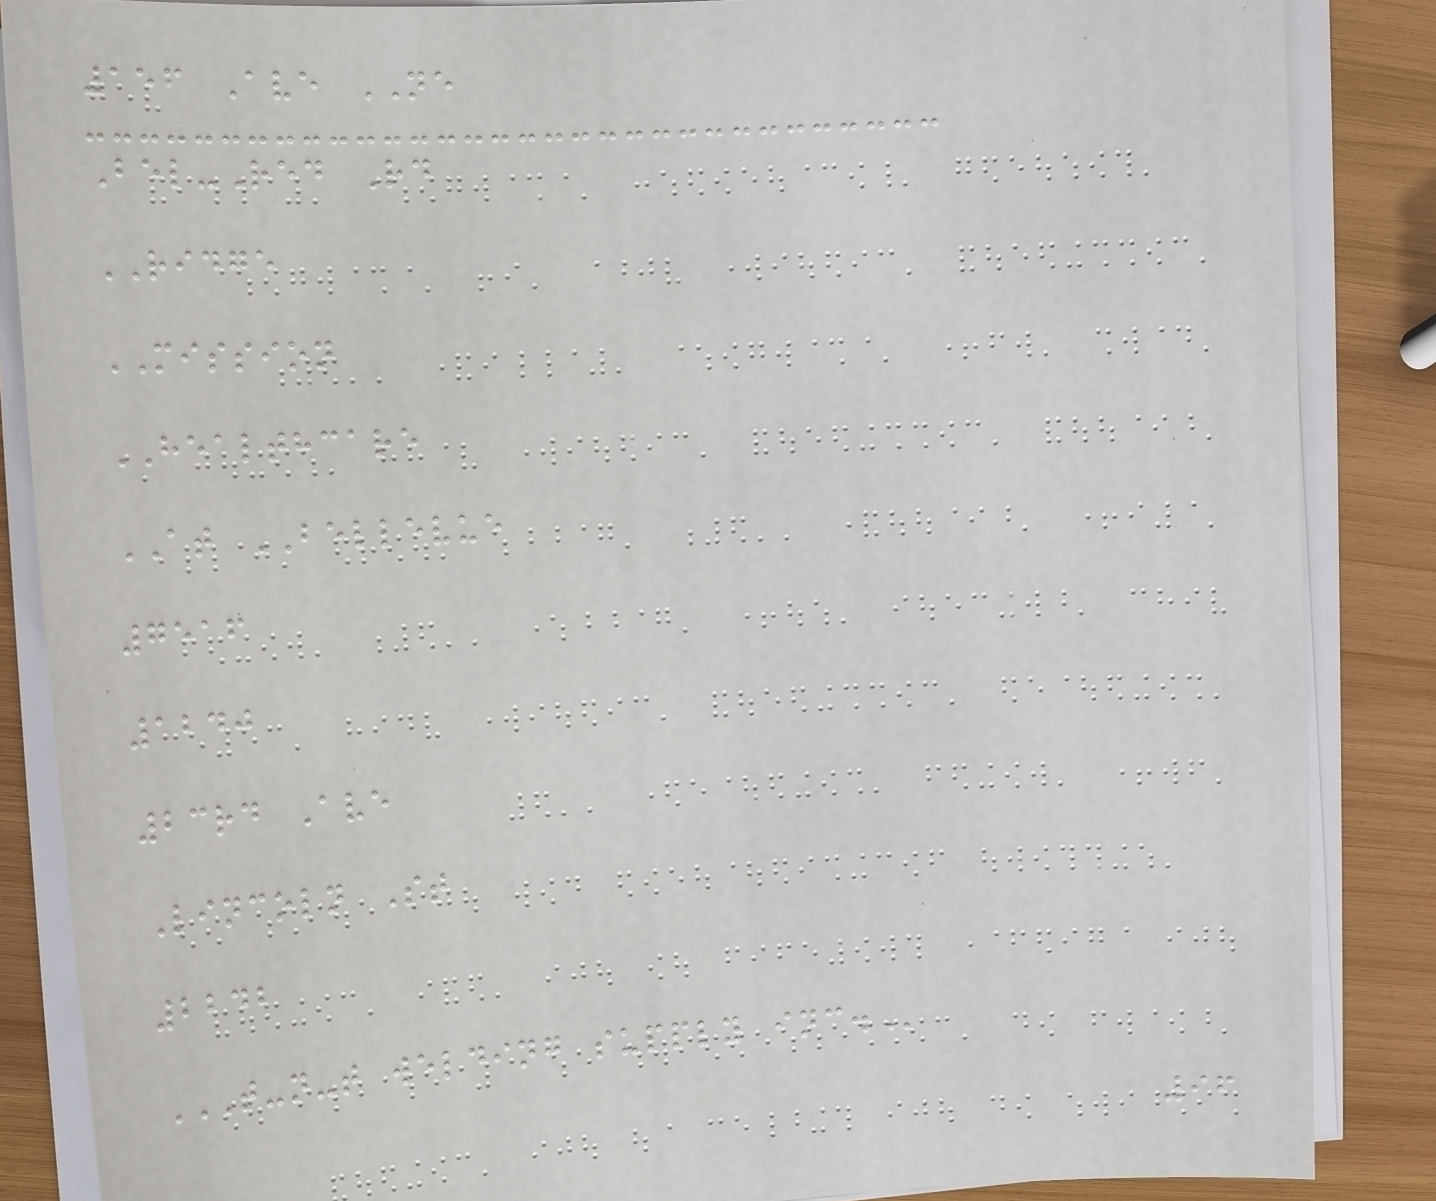156 Ave NE
Bel-Red Rd
RIDGE
MISSION
HEALTHCARE
AT BELLEVUE
7516
1240
23rd Ave
Lincoln St
2242
T-N-T WELDING SUPPLY INC.
96
